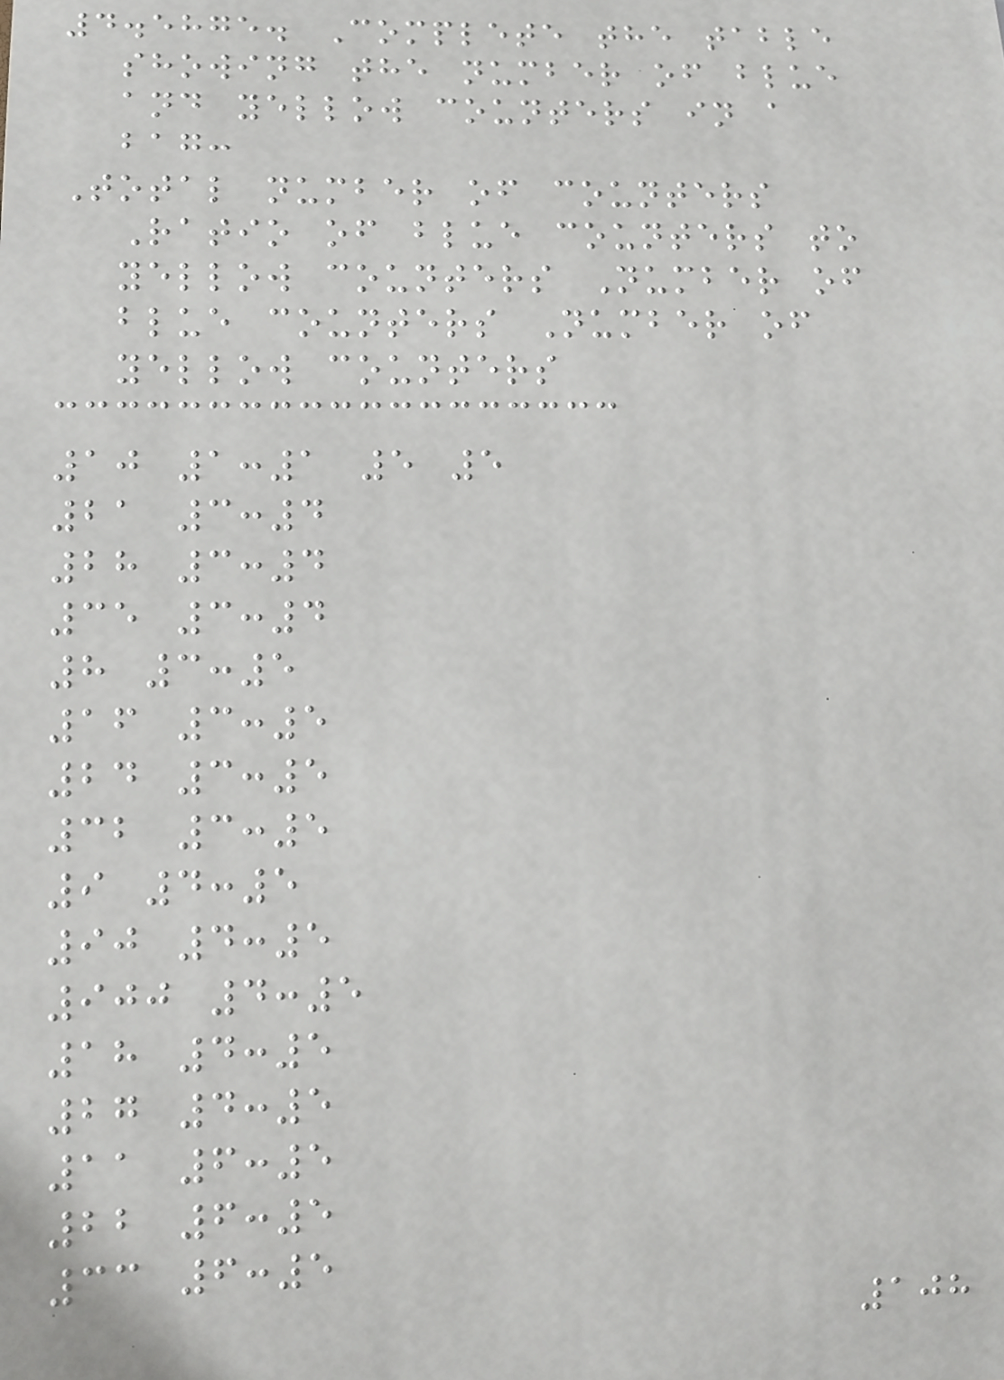4.5875. Complete the table
showing the number of blue
and yellow counters in a
bag:
Total number of counters
Ratio of blue counters to
yellow counters Number of
blue counters Number of
yellow counters
10 1:1 5 5
21 3:4
28 3:4
35 3:4
8 3:5
16 3:5
24 3:5
32 3:5
9 4:5
90 4:5
900 4:5
18 4:5
27 4:5
11 6:5
22 6:5
33 6:5
108
